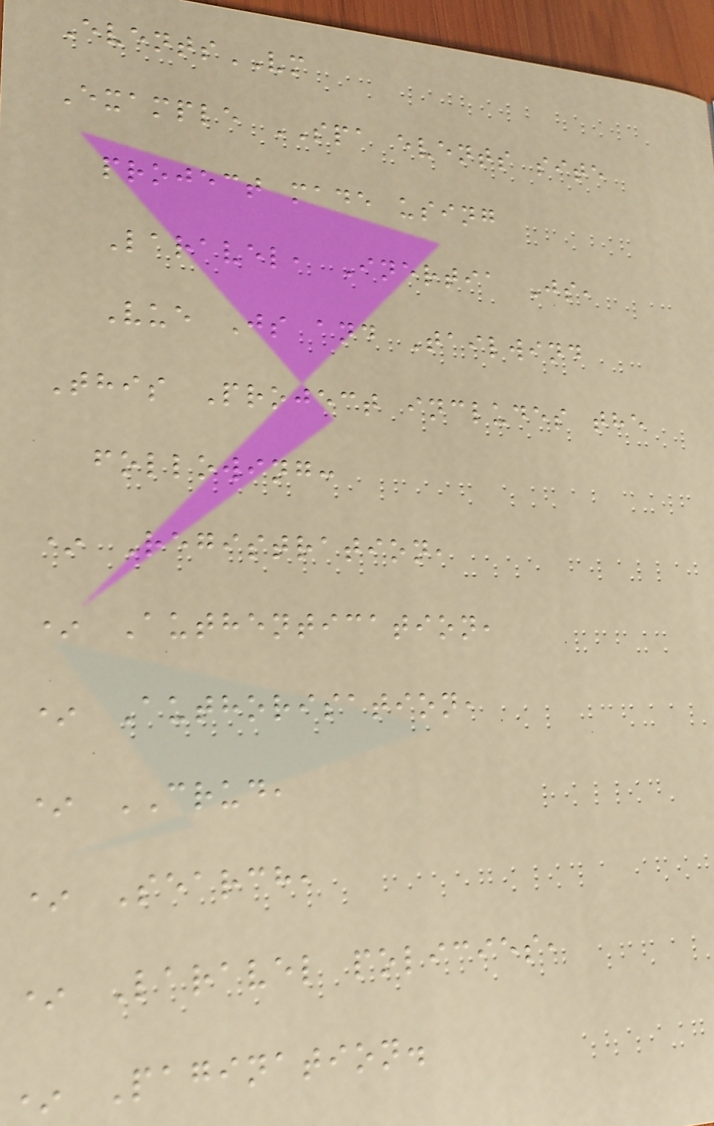EventsVM
Example SPA events site
project made using
Laravel, Inertia Js,
Vue Js and Tailwind
This Project includes the
following:
* Registration,
* Authentication,
* Authorisation,
* CRUD,
* Search,
* Laravel policies,
* Pagination.
